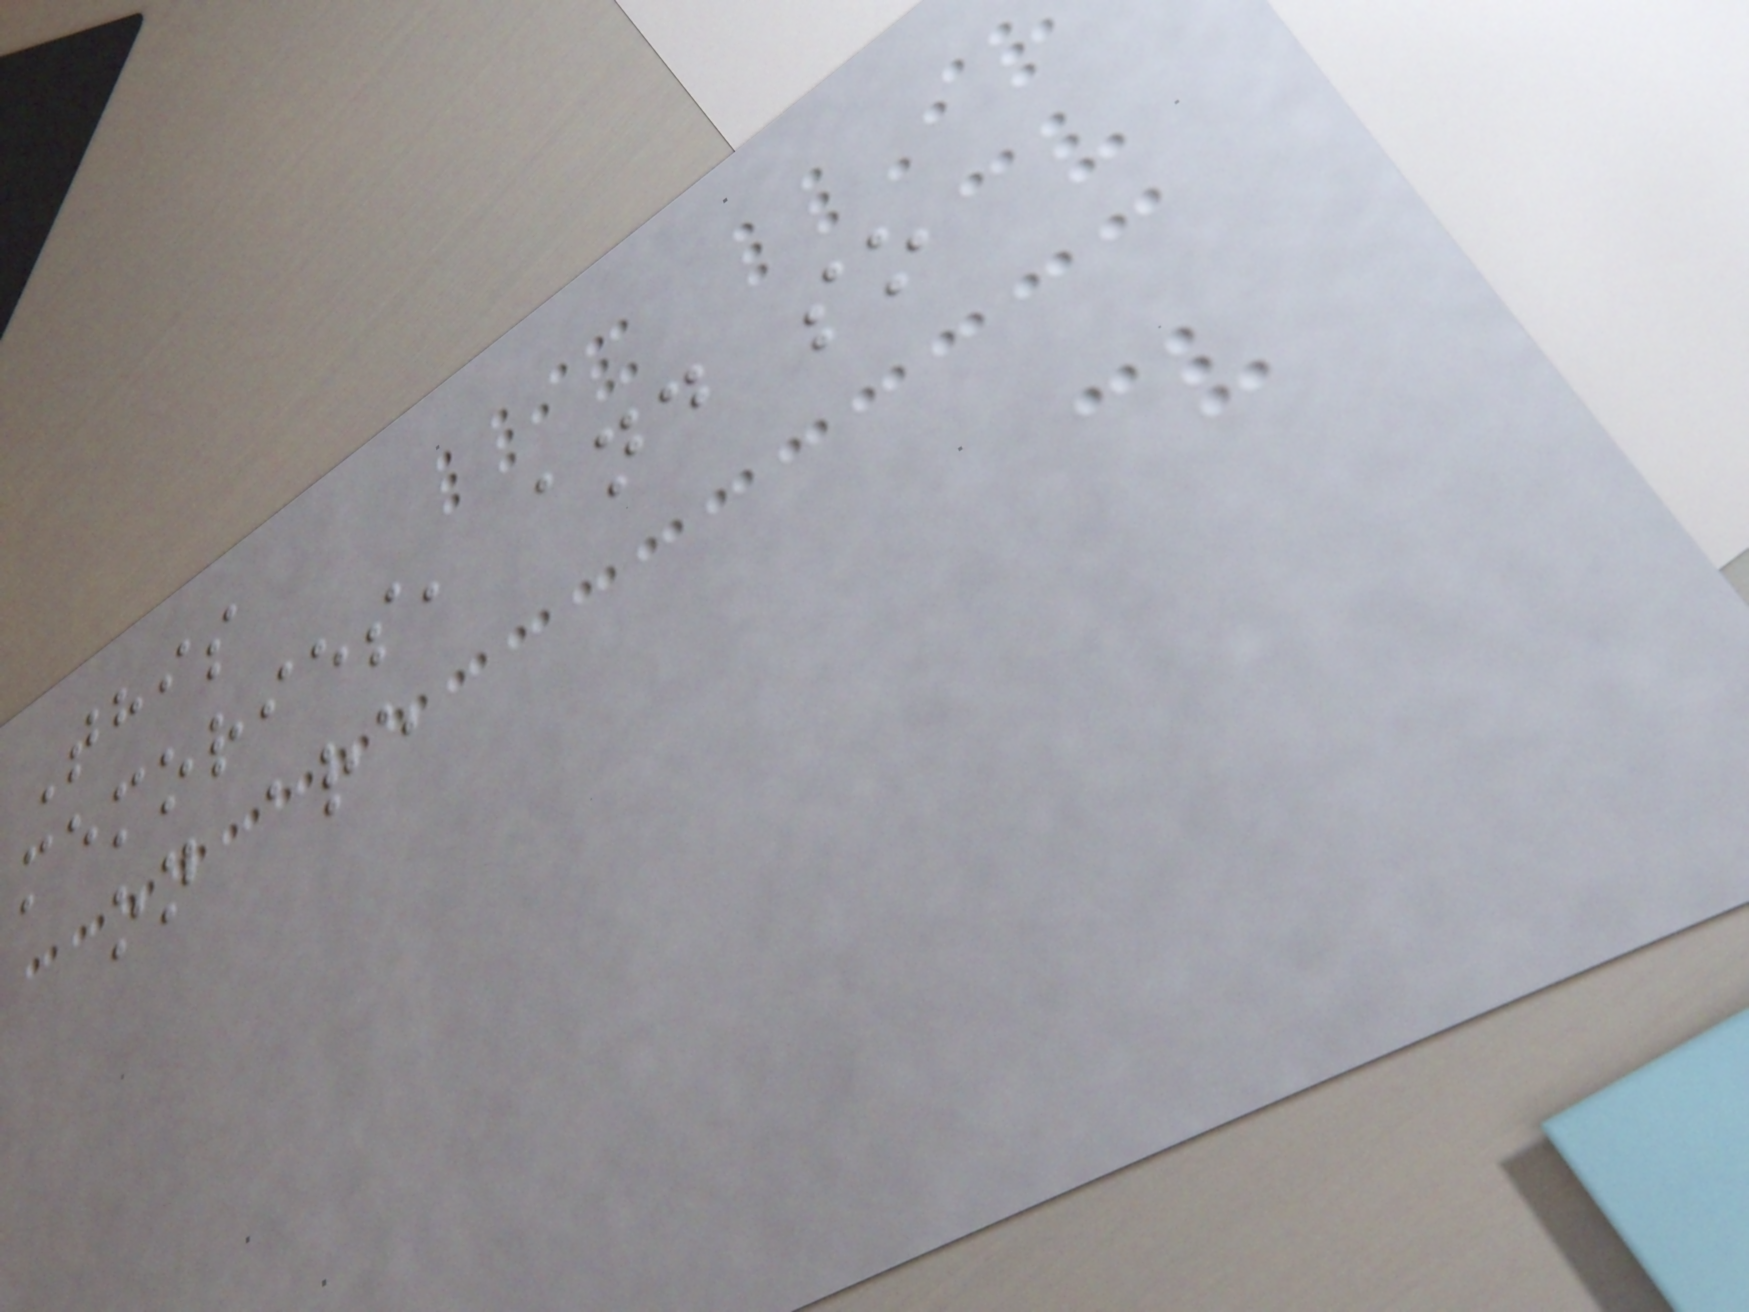This
memories, and so
on are
